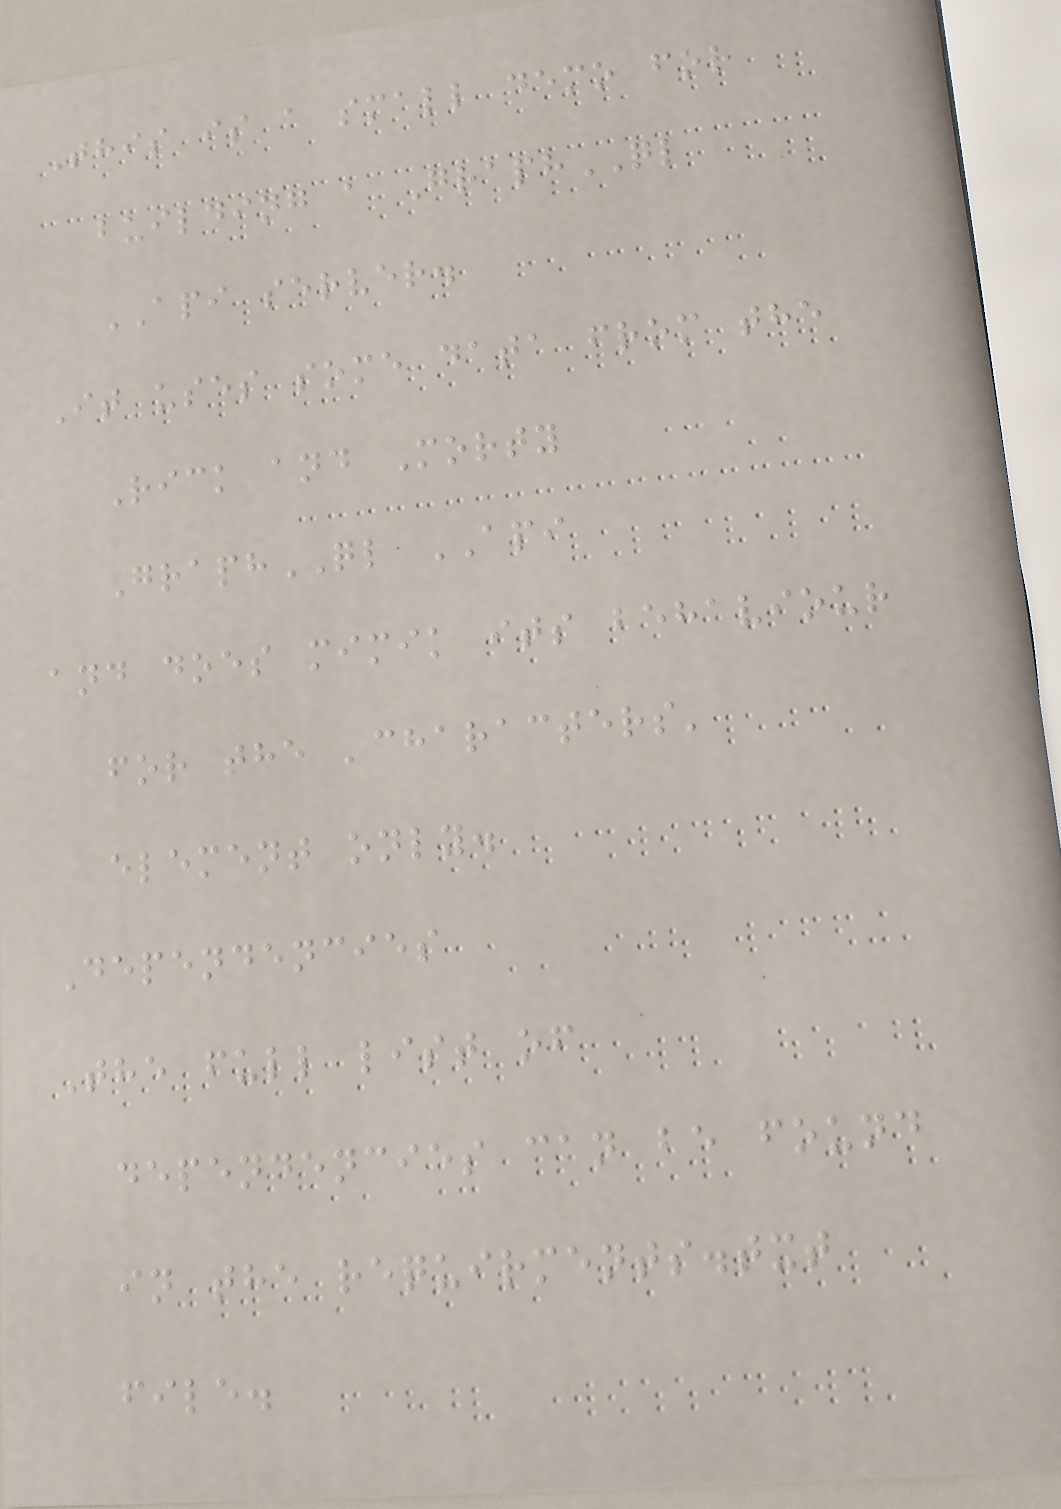This is a small demo for
building a GraphQL
API server.
It uses some data from the
Rick and Morty
GraphQL API
and does mimik its behaviour
for the 'characters'
element only.
Dependencies
The full list of
dependencies can be found
in the requirments.txt
file.
